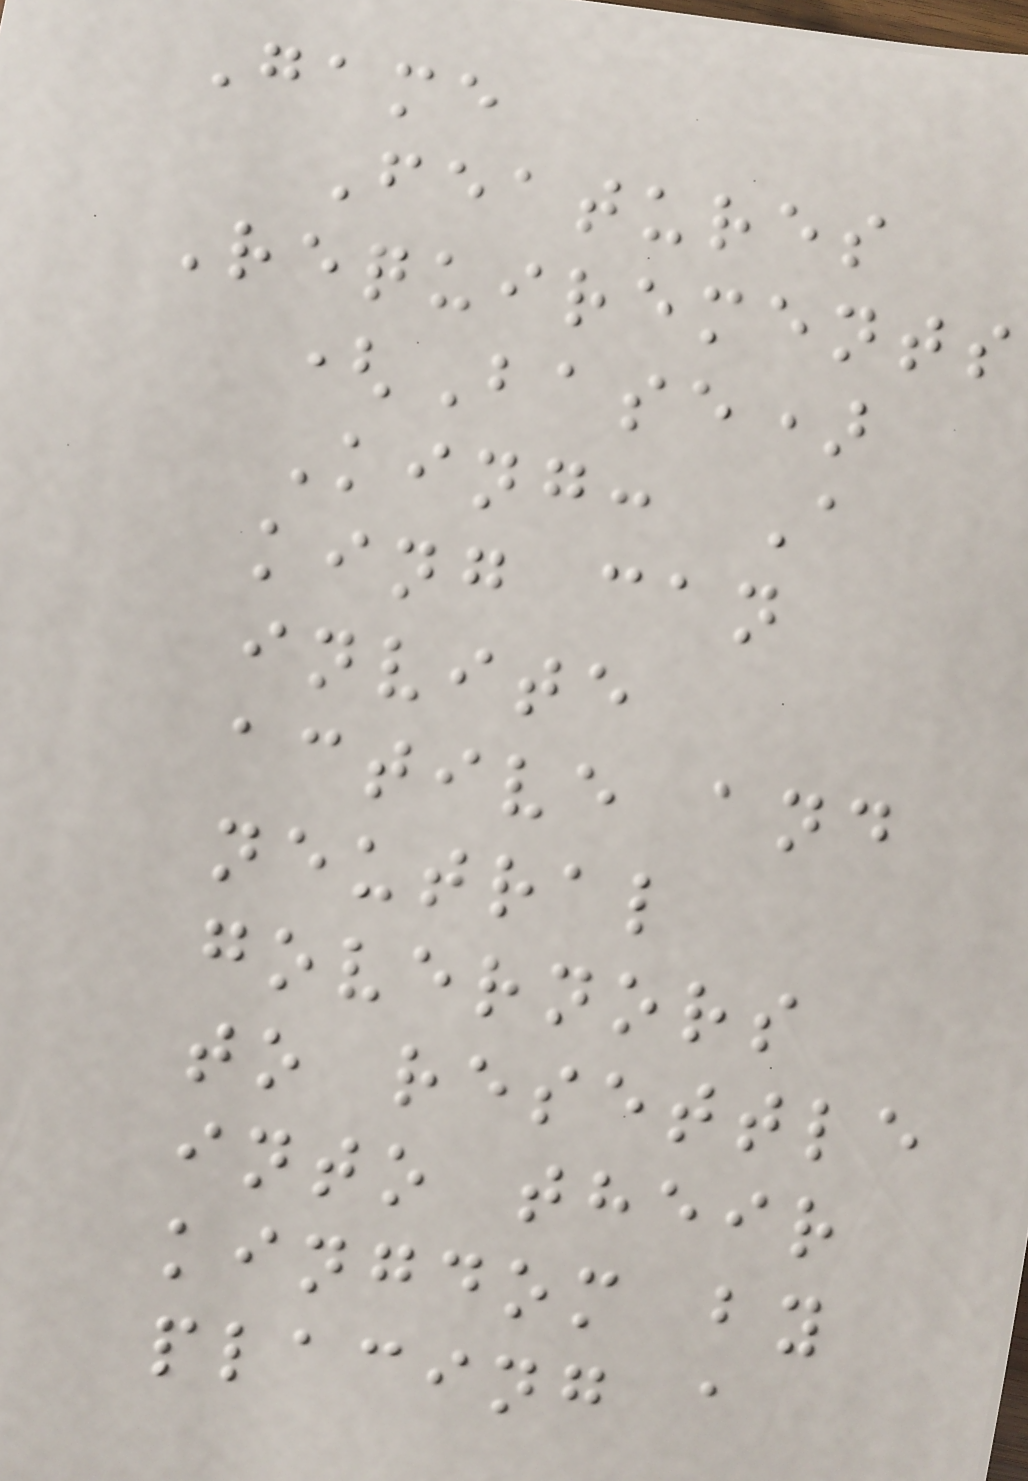Game
Features
Requirements
(Base)
King: A
king can
invite
active and
neutral
governors
to resettle
into their
kingdom by
placing a
